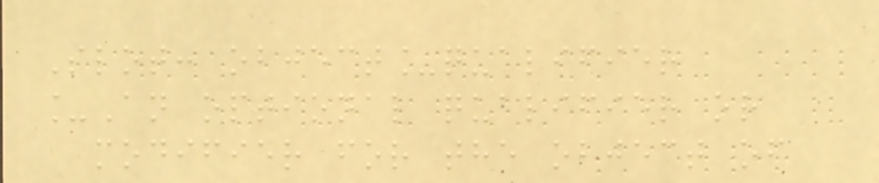Slot: object_qualifier
_An optional qualifier or
modifier for the object of
